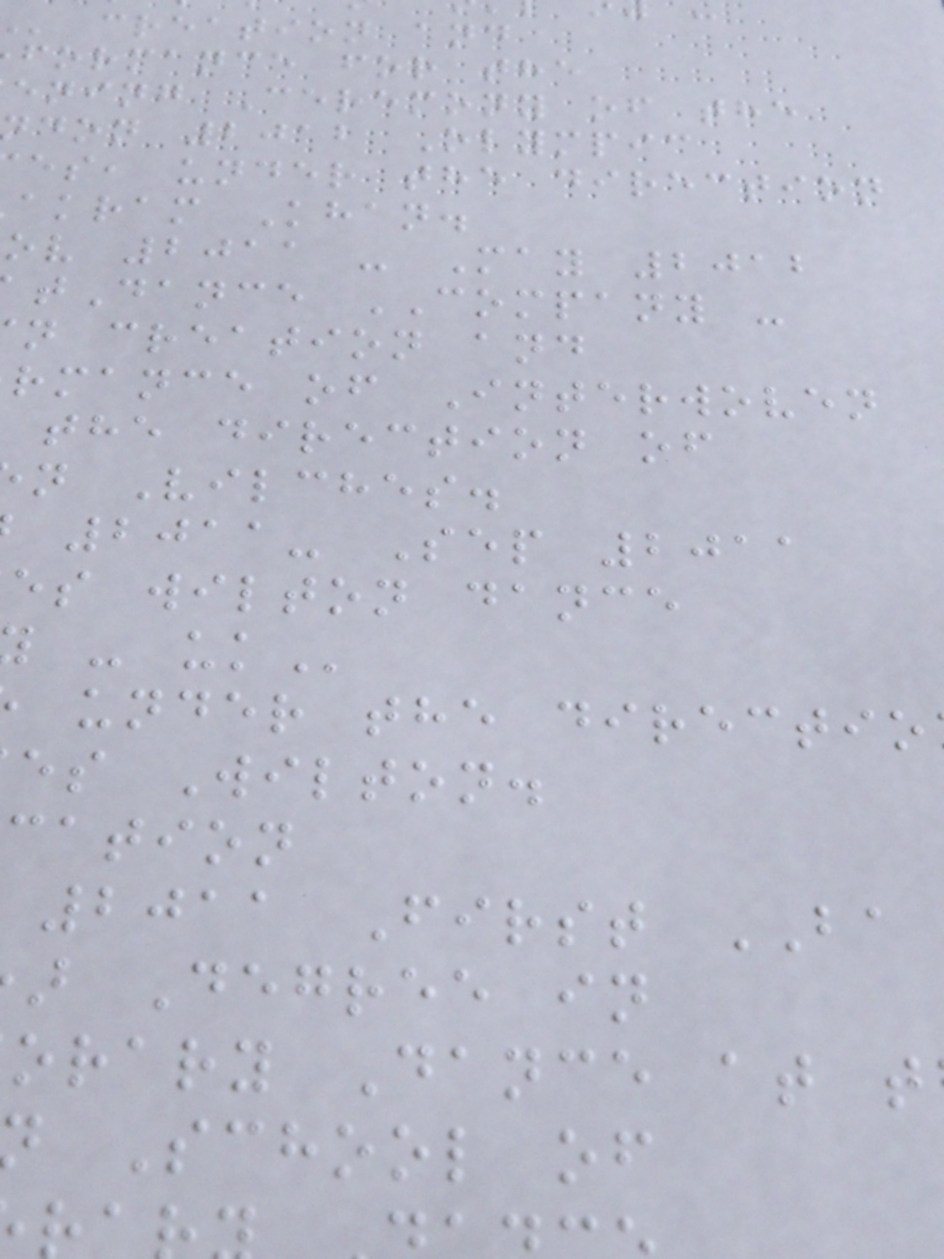creation and
formance for the
ening Ceremony of the
don 2012 Olympic
es, under the direction
akram Khan.
ov 2011 - May 2012
tDance COMPANY -
n creation and
rmance of Interwoven
the direction of
n Vilches.
2011- Sep 2011
es wilton dance
under the directio
es Wilton.
cation
2011 First BA
Degree in
orary Dance at t
School of
